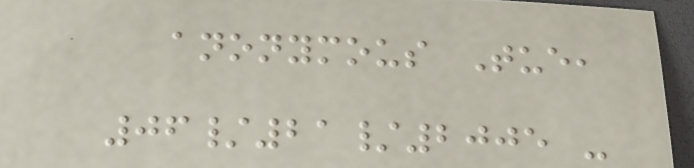anonymous Tue,
06/21/2005 -
